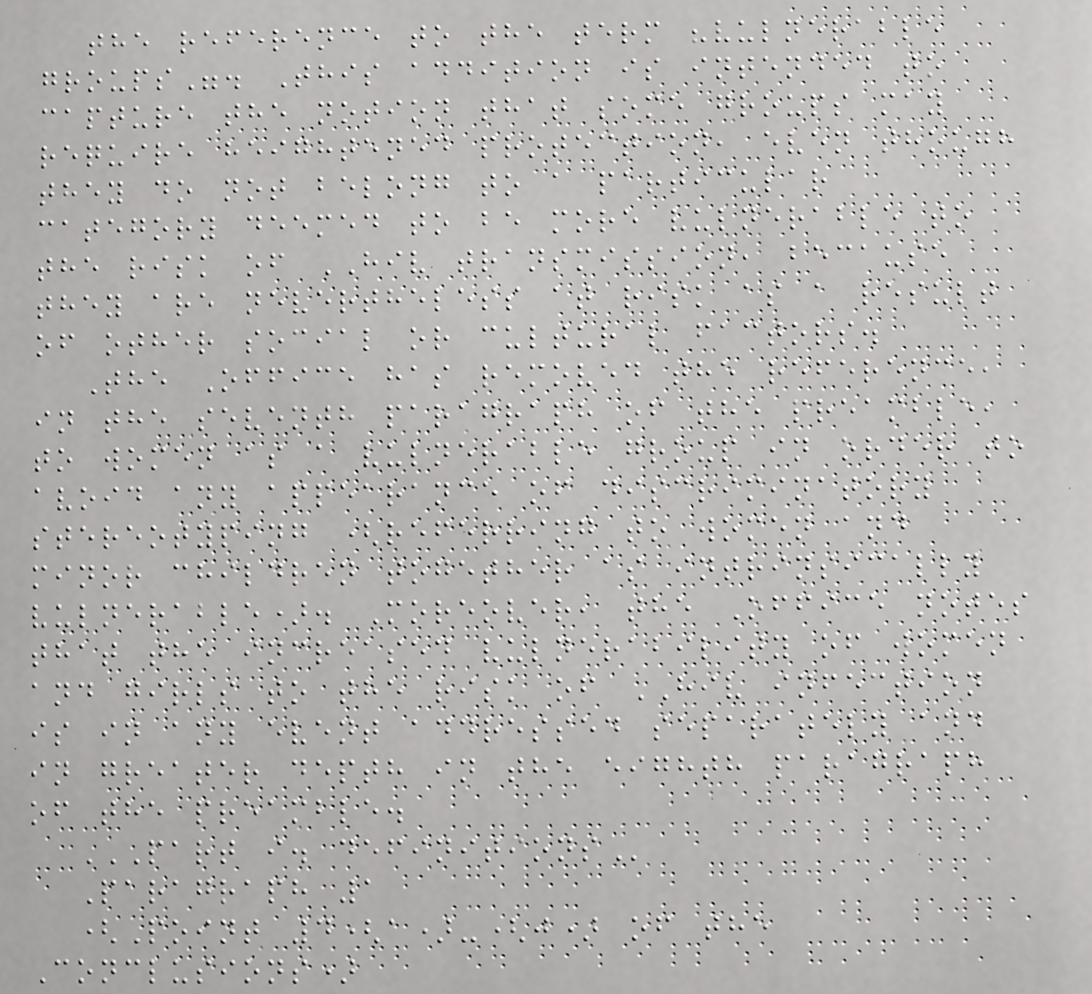the reference to the term "vulnerable
groups". This addition is intended to
capture the notion that some groups may
require heightened protection, even though
they do not belong to a particular
category deemed to be more vulnerable to
the risk of HIV transmission, because
they are nevertheless at risk as a result
of other social or cultural factors.
The Office has removed the reference,
in the seventh paragraph of the preamble,
to women as a vulnerable group in order to
avoid any appearance of discriminatory
stereotyping (referring to women and
minor children together as intrinsically
vulnerable). Moreover, the Office notes
that the increased vulnerability of women
and girls to the risk of HIV infection
is in any event addressed separately and
in greater depth in the eighth paragraph
of the preamble.
PART I. DEFINITIONS
Paragraph 1
(Point 4(a)-(j) of the
Conclusions)
